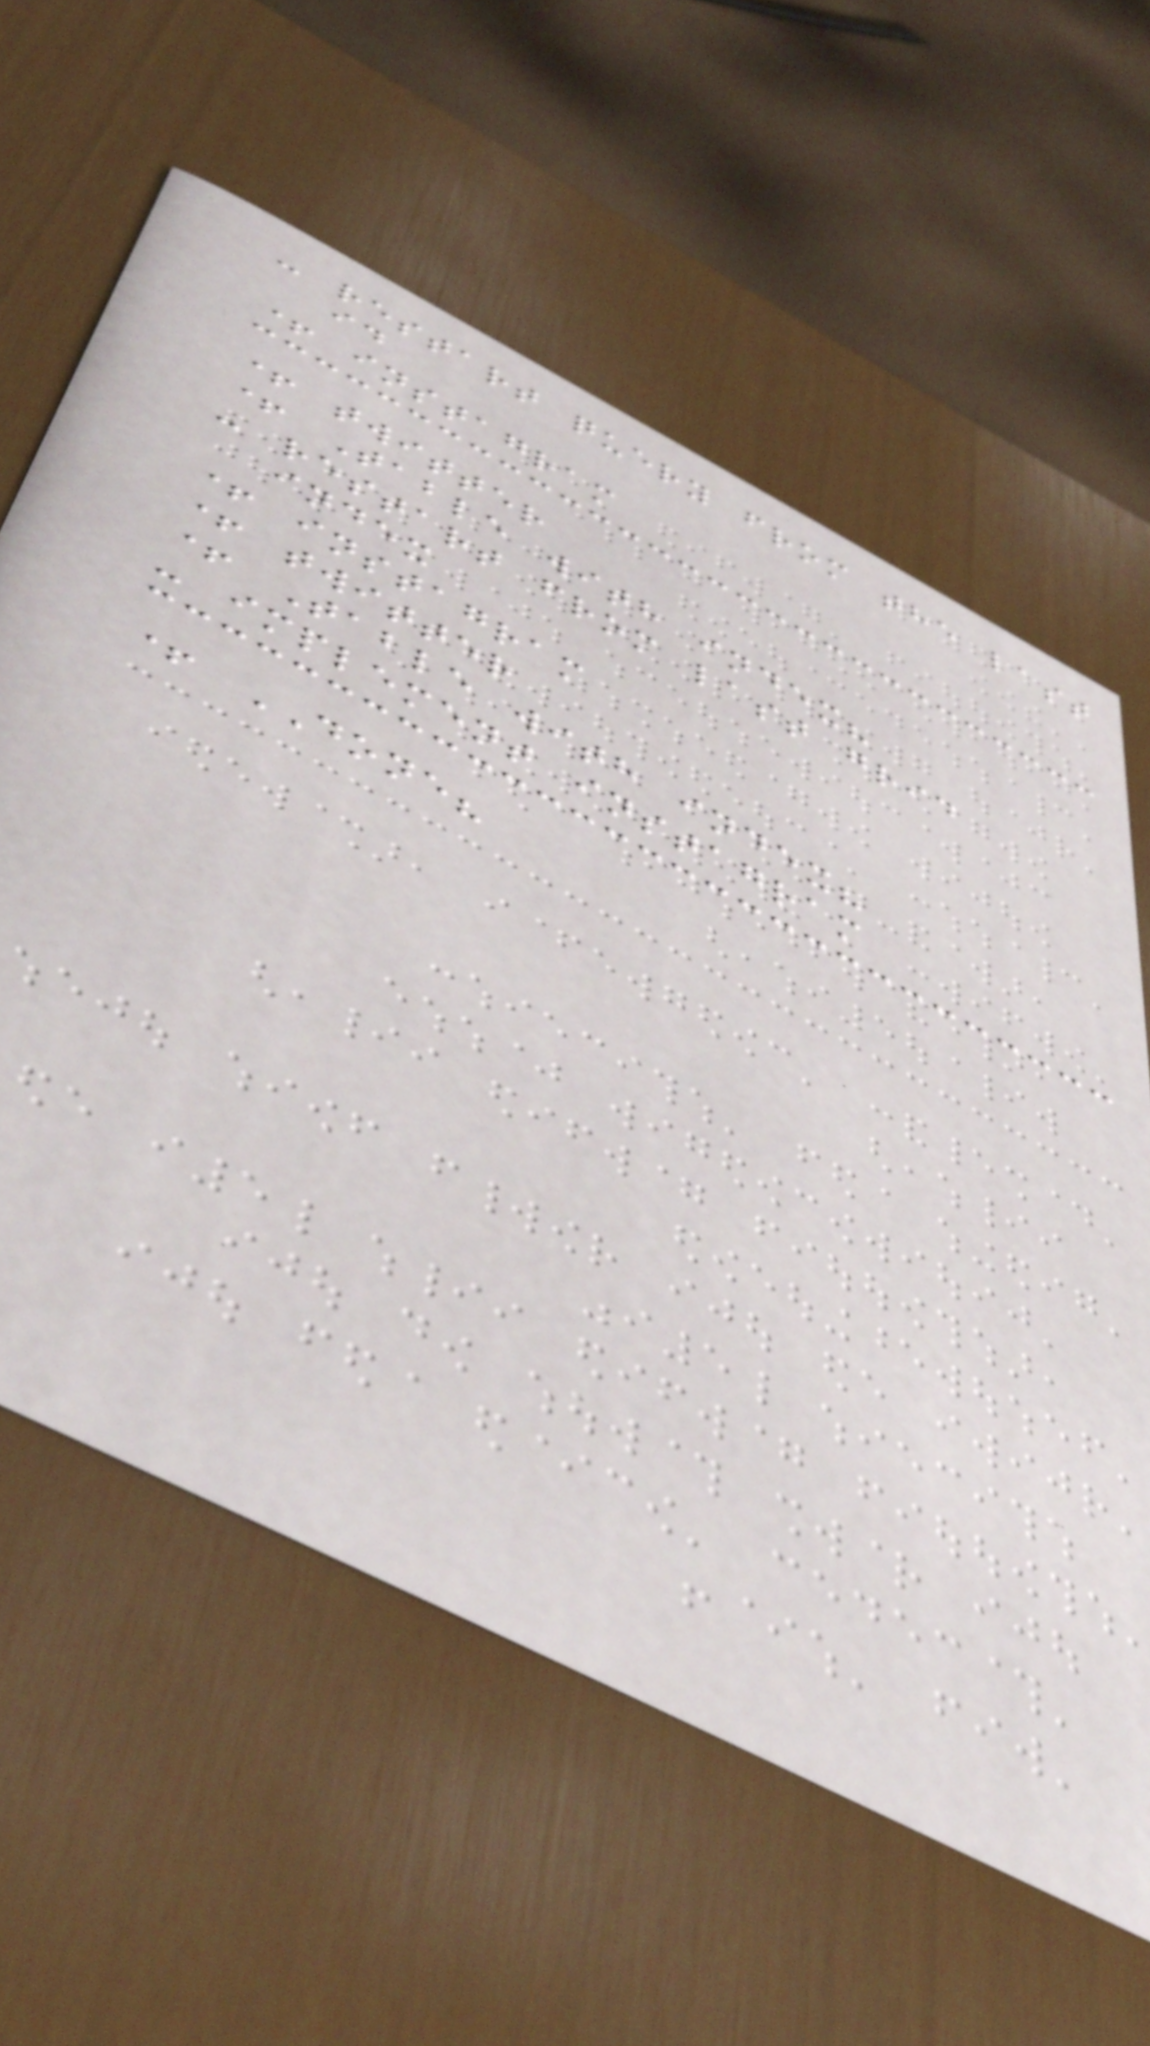- restart query from the last
id
+ instagram
+ twitter
+ Table with index?
- restart from last grid
index
+ instagram
+ twitter
+ Table with index?
- implement instagram
+ DONE?
